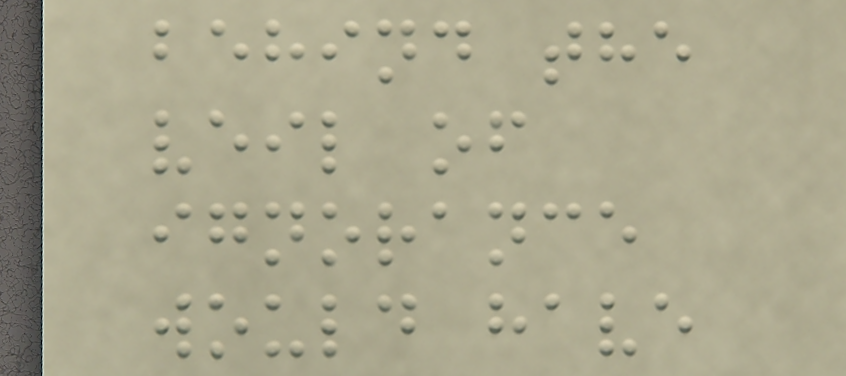behind the
veil of
ignorance
would have
